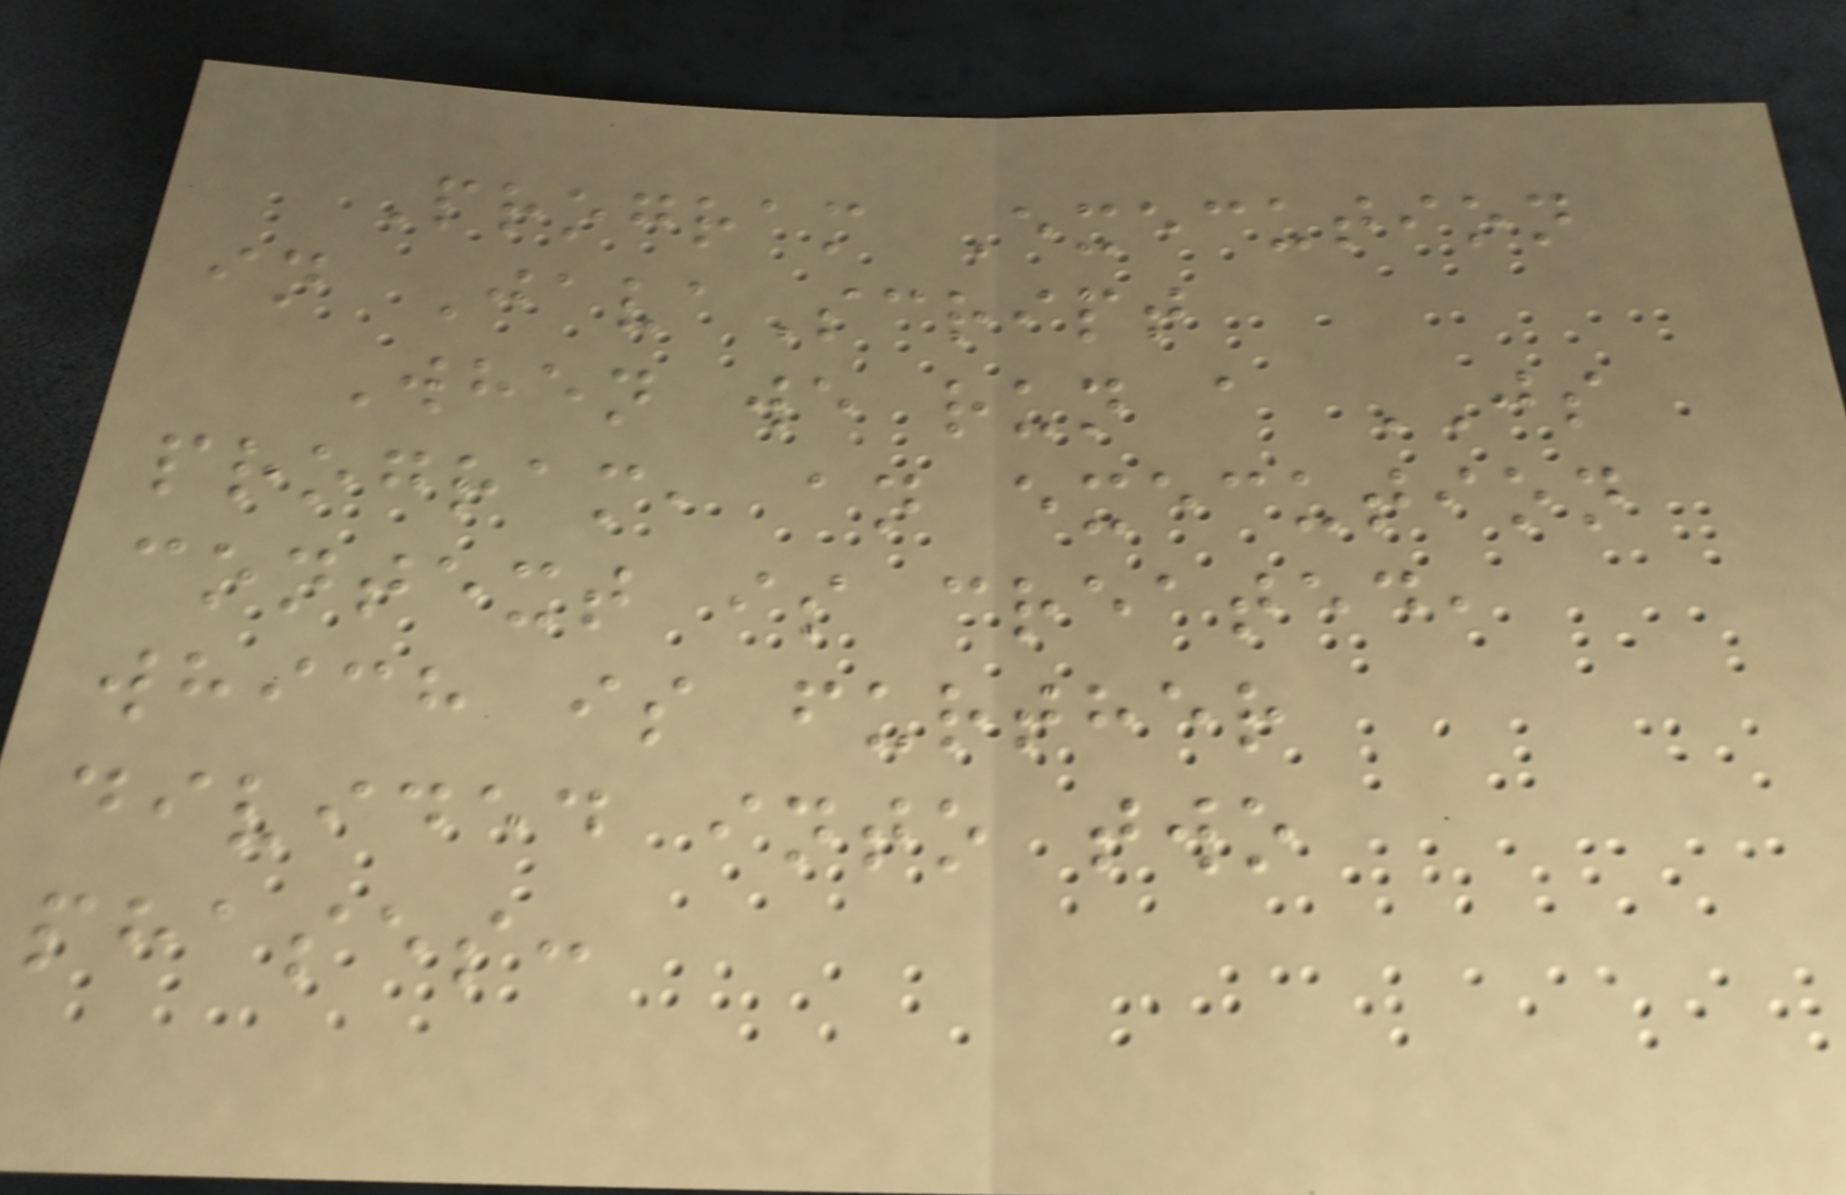Program Execution
in JavaScript
When we run a JS
program, an execution
context is created,
which is further
divided into two
phases:
